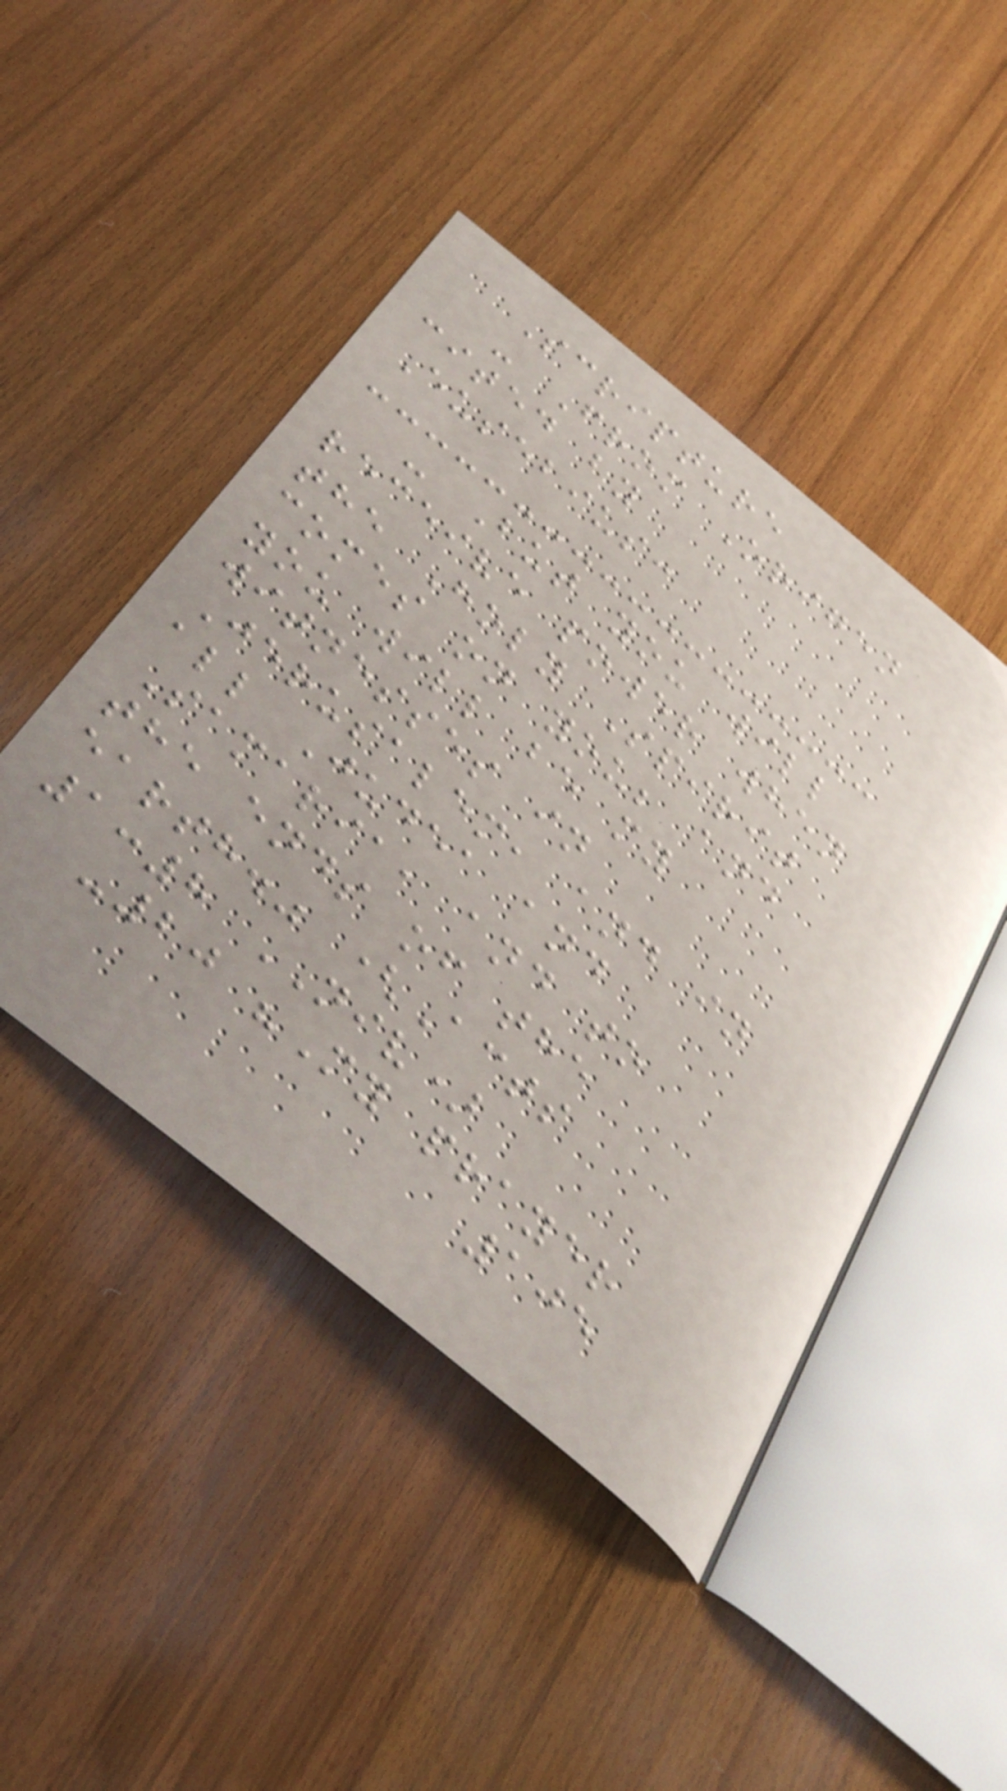Scripture
- From Origen
cited by
Eusebius:
- But you will
receive power when
the Holy Spirit
comes on you; and
you will be my
witnesses in
Jerusalem, and in
all Judea and
Samaria, and to
the ends of the
earth." (Acts
1:8 NIV)
-20 "My prayer
105
